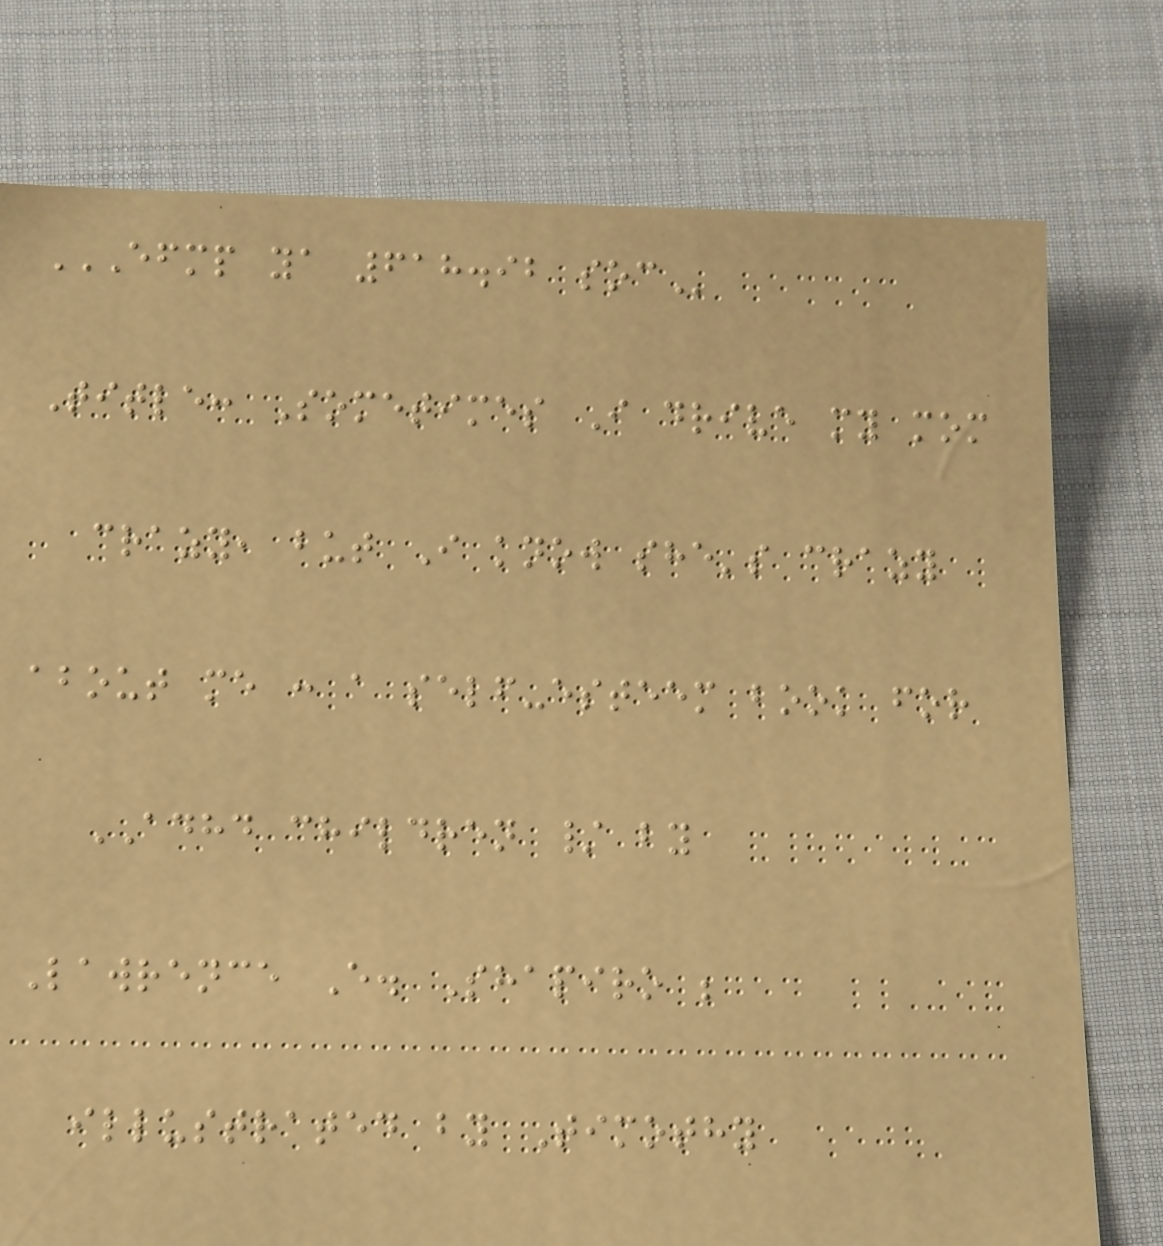EFMP YA 618.92 SOC
Title: Sometimes I drive my mom
crazy, but I know she's crazy
about me : a self-esteem book for
ADHD children / by
Lawrence E. Shapiro ;
illustrated by Timothy
